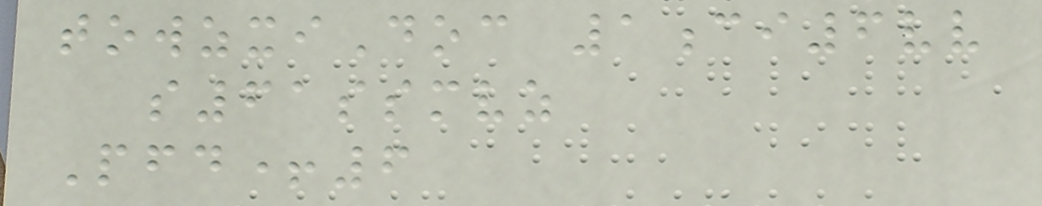towzxiDoc 1ci6vv
s61ssmvz
Pfd+6
